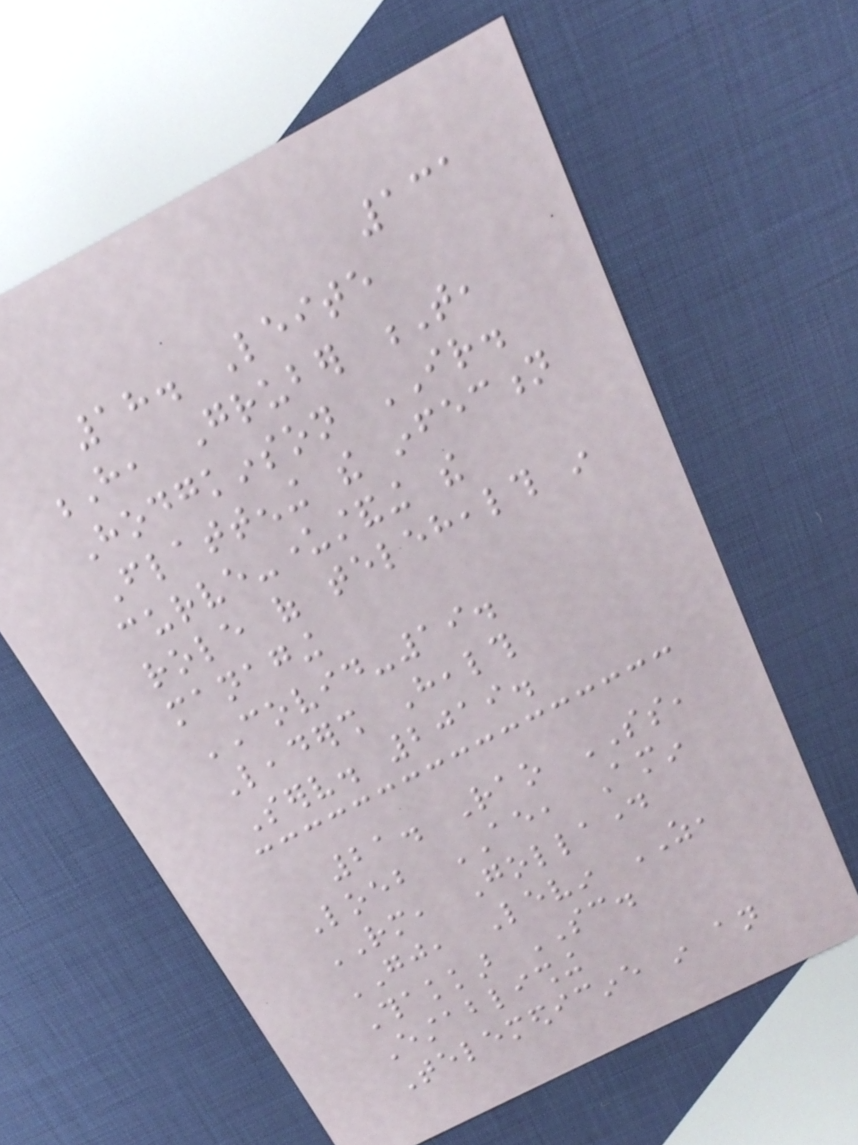131
18. Leite
H, Gruber T,
Hodgkinson IR.
Flattening the infection
curve-understanding the
role of telehealth in
managing
COVID-19.
Leadersh Health
Serv. 2019.
21. Rao SS,
Loeb AE, Amin
RM, Golladay
GJ, Levin AS,
Thakkar SC.
Establishing
Telemedicine in an
